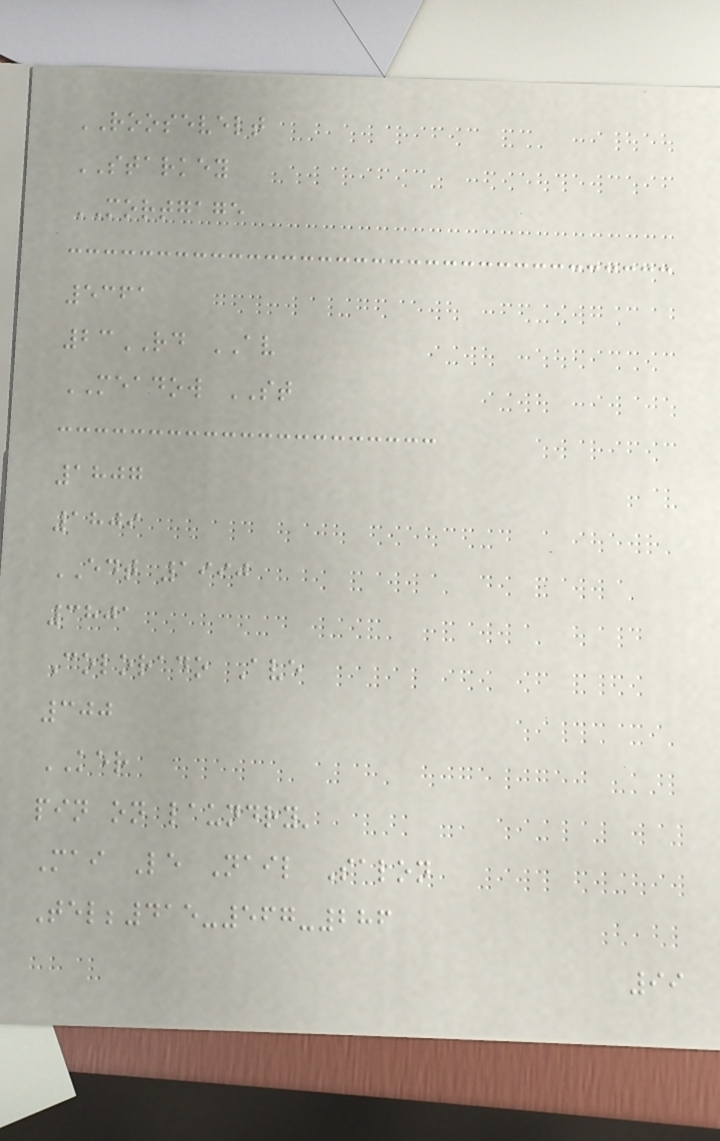ROOSEVELT
STARKEY
MORTGAGE
5361
23RD AV
MEADOW ST
1807
1809
EDT 1990
3801
Colorado Ave
300
KER
pin on laundry'
Mai Le Nail Salon
Tel;415-567-286
99
